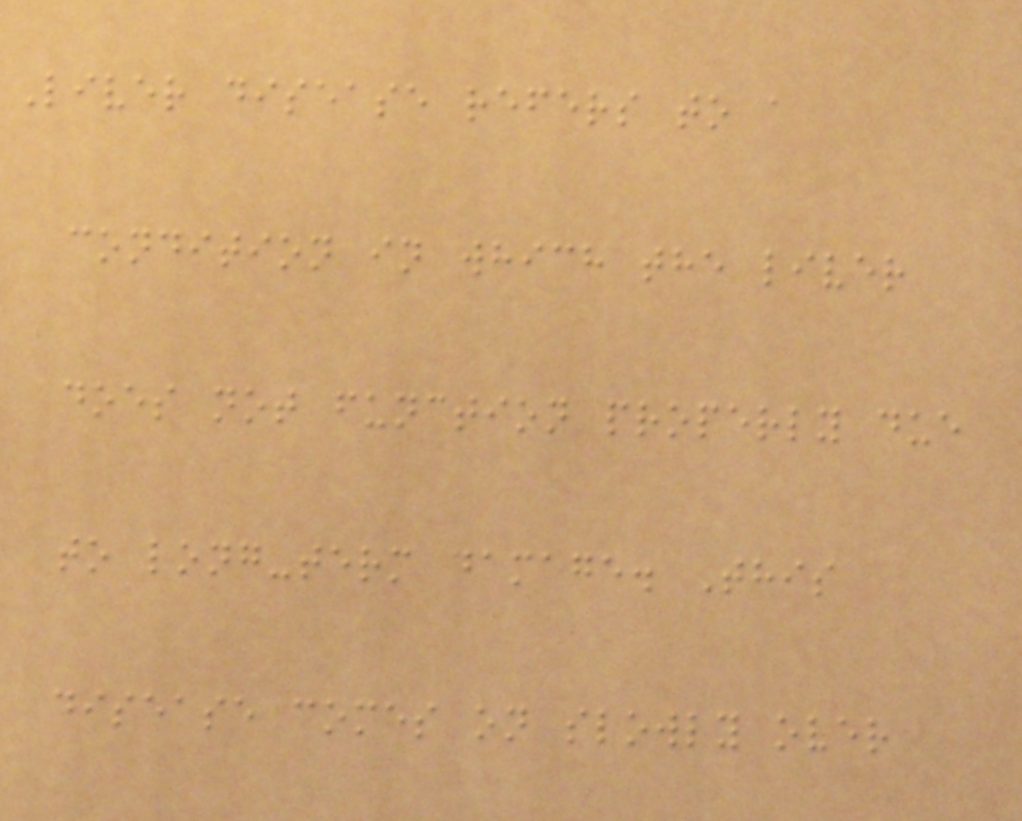Liver disease refers to a
condition in which the liver
does not function properly due
to long-term damage. This
disease comes on slowly over
